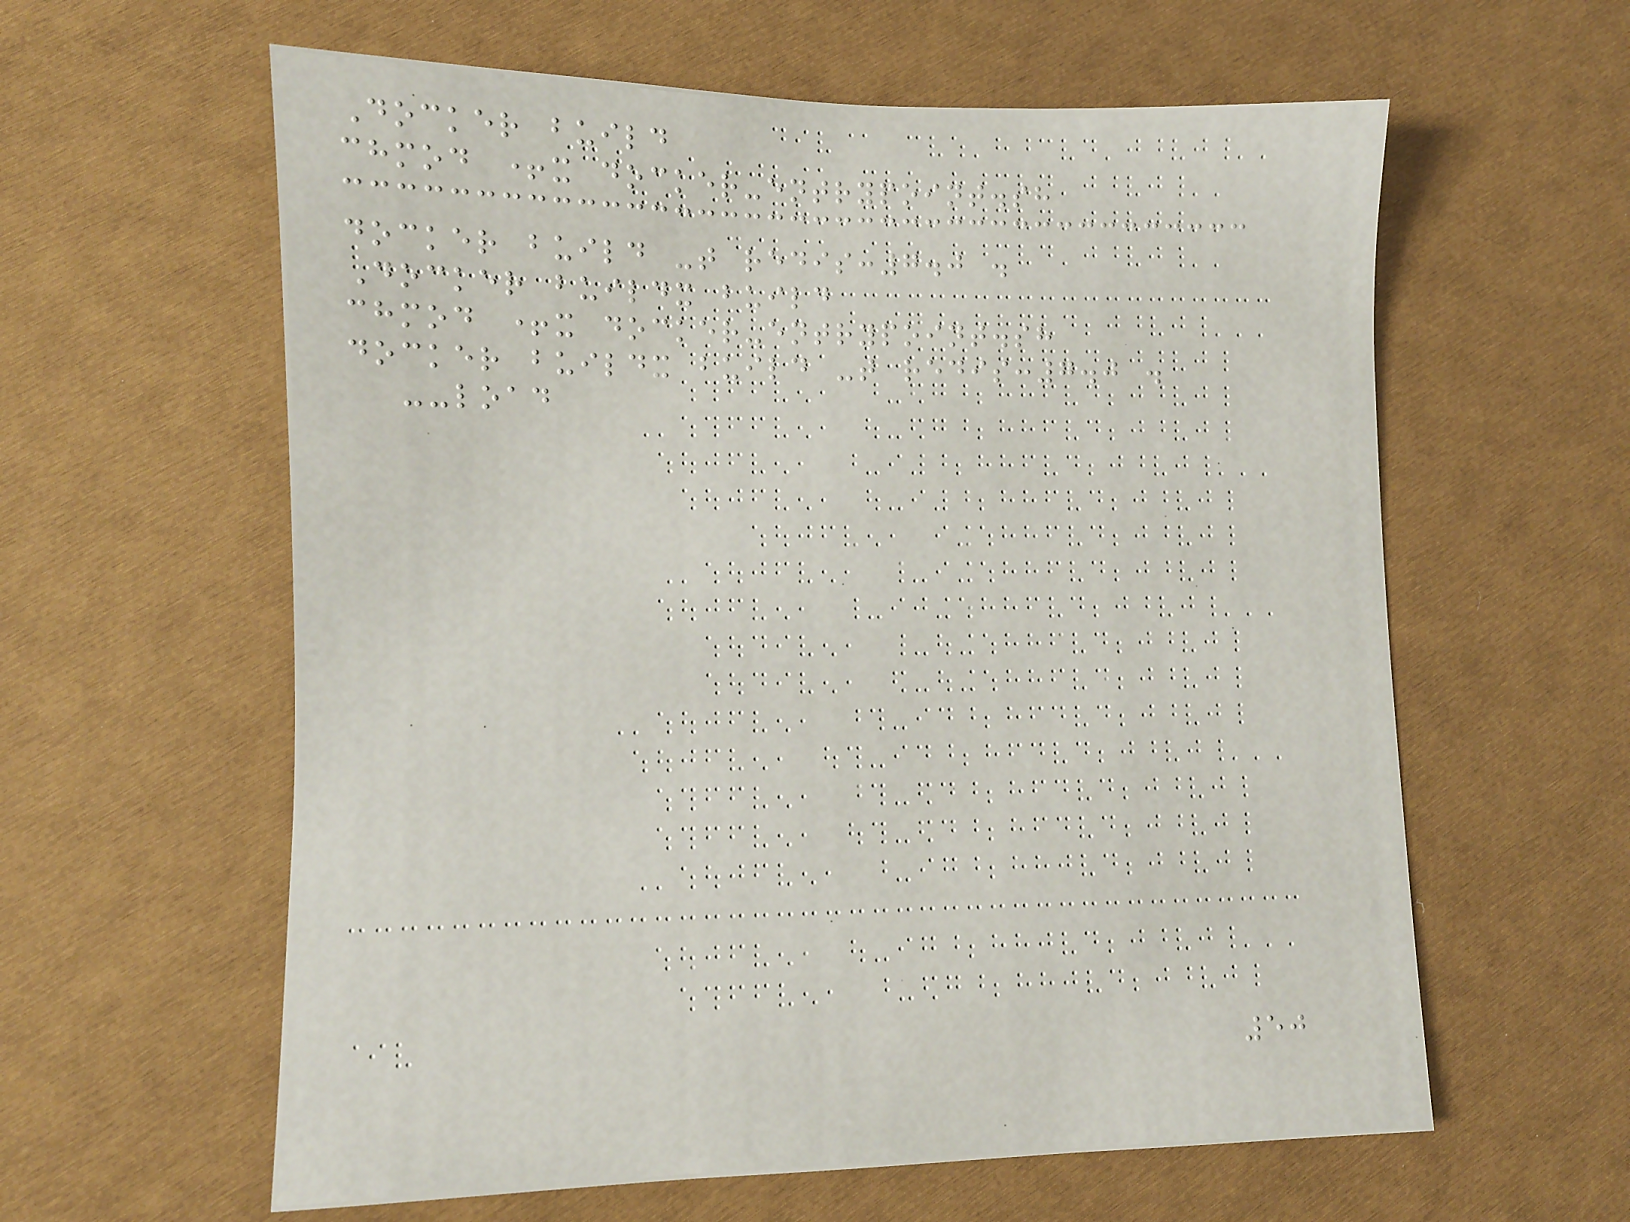Docker build
chmod +x docker-entrypoint.sh
docker build -t redis:7.0 .
Docker buildx build
chmod +x docker-entrypoint.sh
docker buildx build -t redis:7.0 .
--load
50
